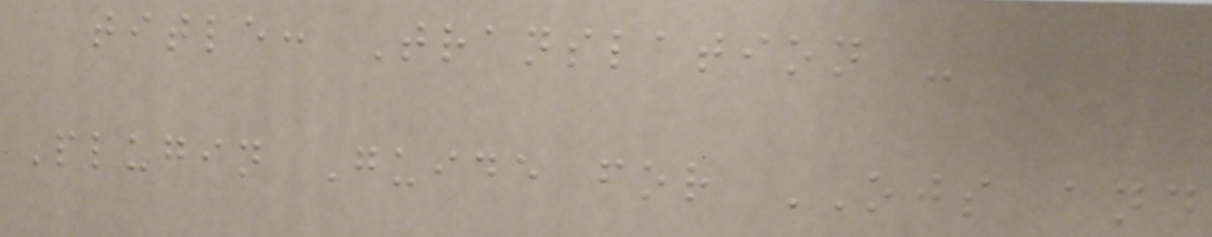title: Translation -
Plugin Guide for OJS and
